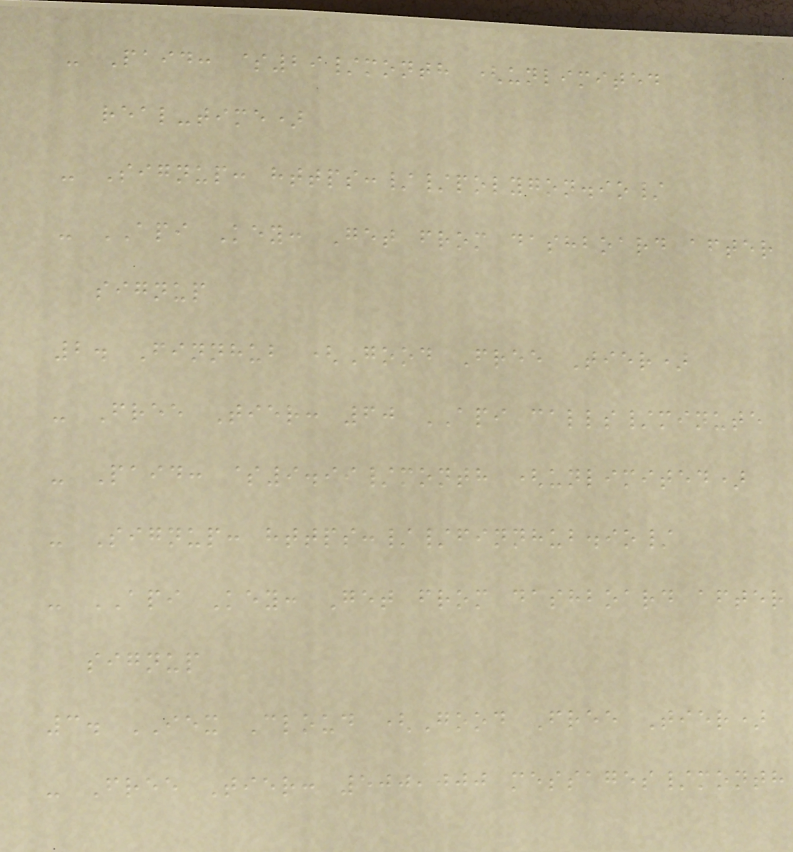- Paid: $29/month (unlimited
real-time)
- Signup: https://polygon.io/
- API Key: Get from dashboard after
signup
2. Finnhub (Good Free Tier)
- Free Tier: 60 API calls/minute
- Paid: $9.99/month (unlimited)
- Signup: https://finnhub.io/
- API Key: Get from dashboard after
signup
3. IEX Cloud (Good Free Tier)
- Free Tier: 500,000 messages/month
